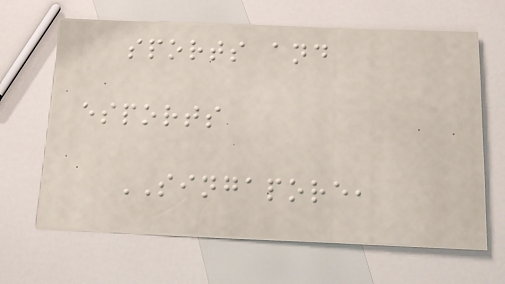sports and
esports
SINGAPORE,
